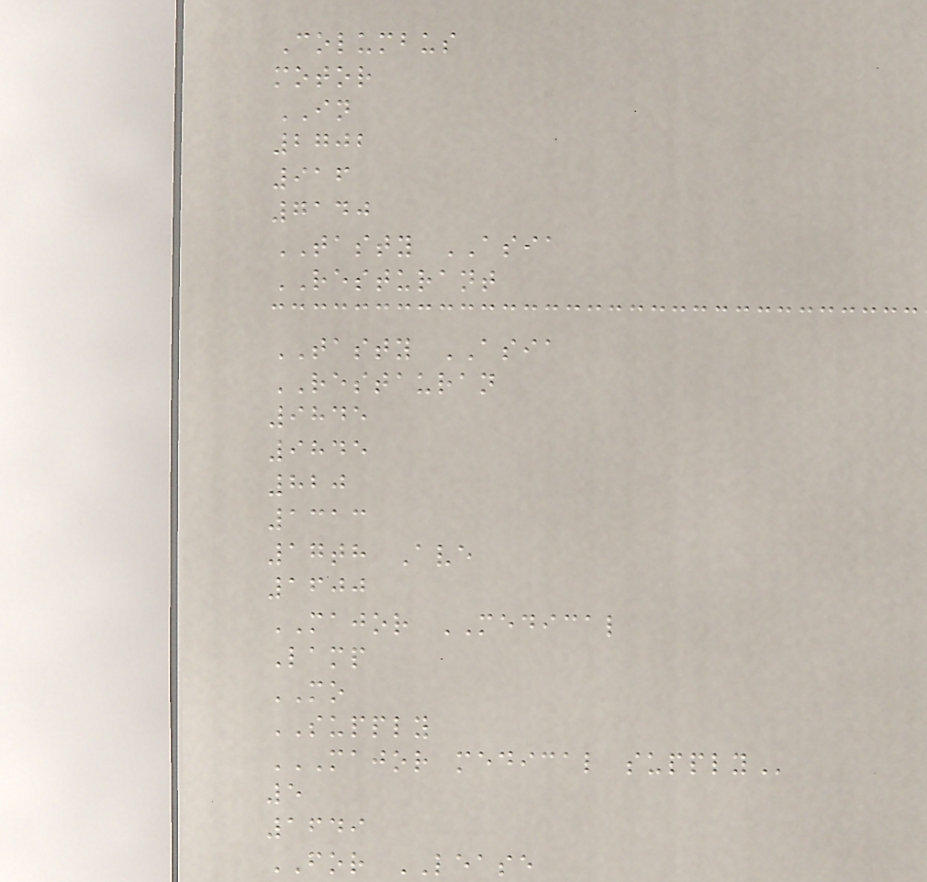Columbus
motor
IN
2702
916
7140
TASTY ASIA
RESTURANT
TASTY ASIA
RESTAURAN
9845
9845
820
1313
17th Ave
1600
MAJOR MEDICAL
Lamp
MO
SUPPLY
MAJOR MEDICAL SUPPLY
5
1649
FOR LEASE
